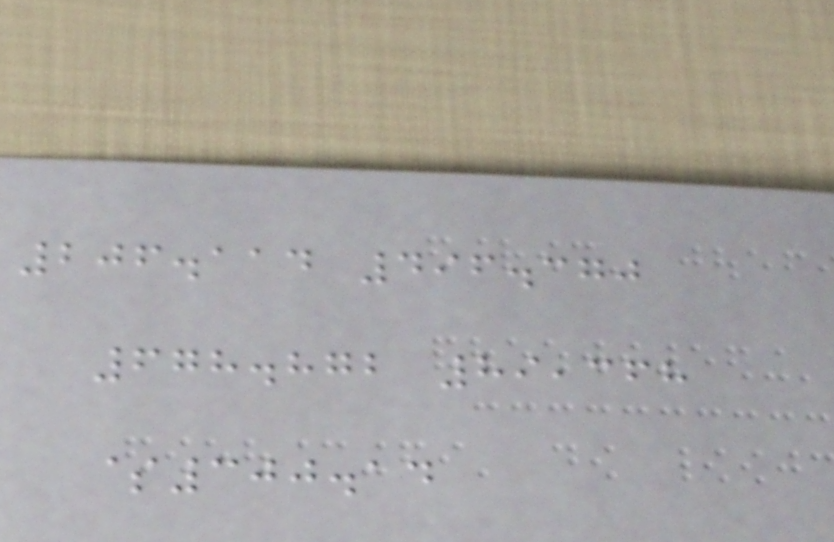206.114 496.370
678.872 89,368
$300.14
